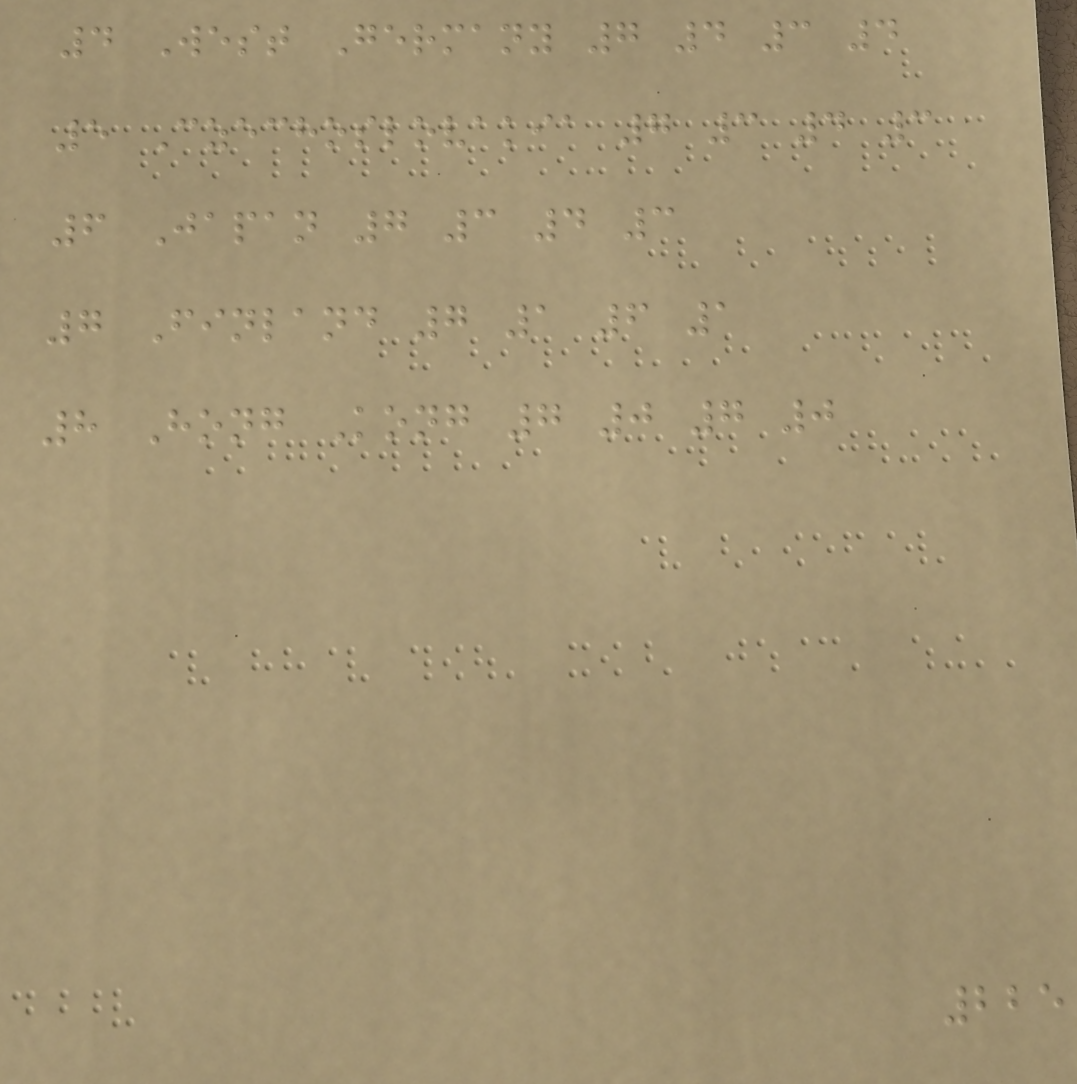4 West Germany 7 4 3 4
5 Czechoslovakia 7 3 4 3
6 Japan 7 3 4 3
7 Finland 7 1 6 1
8 Hong Kong 7 0 7 0
225
